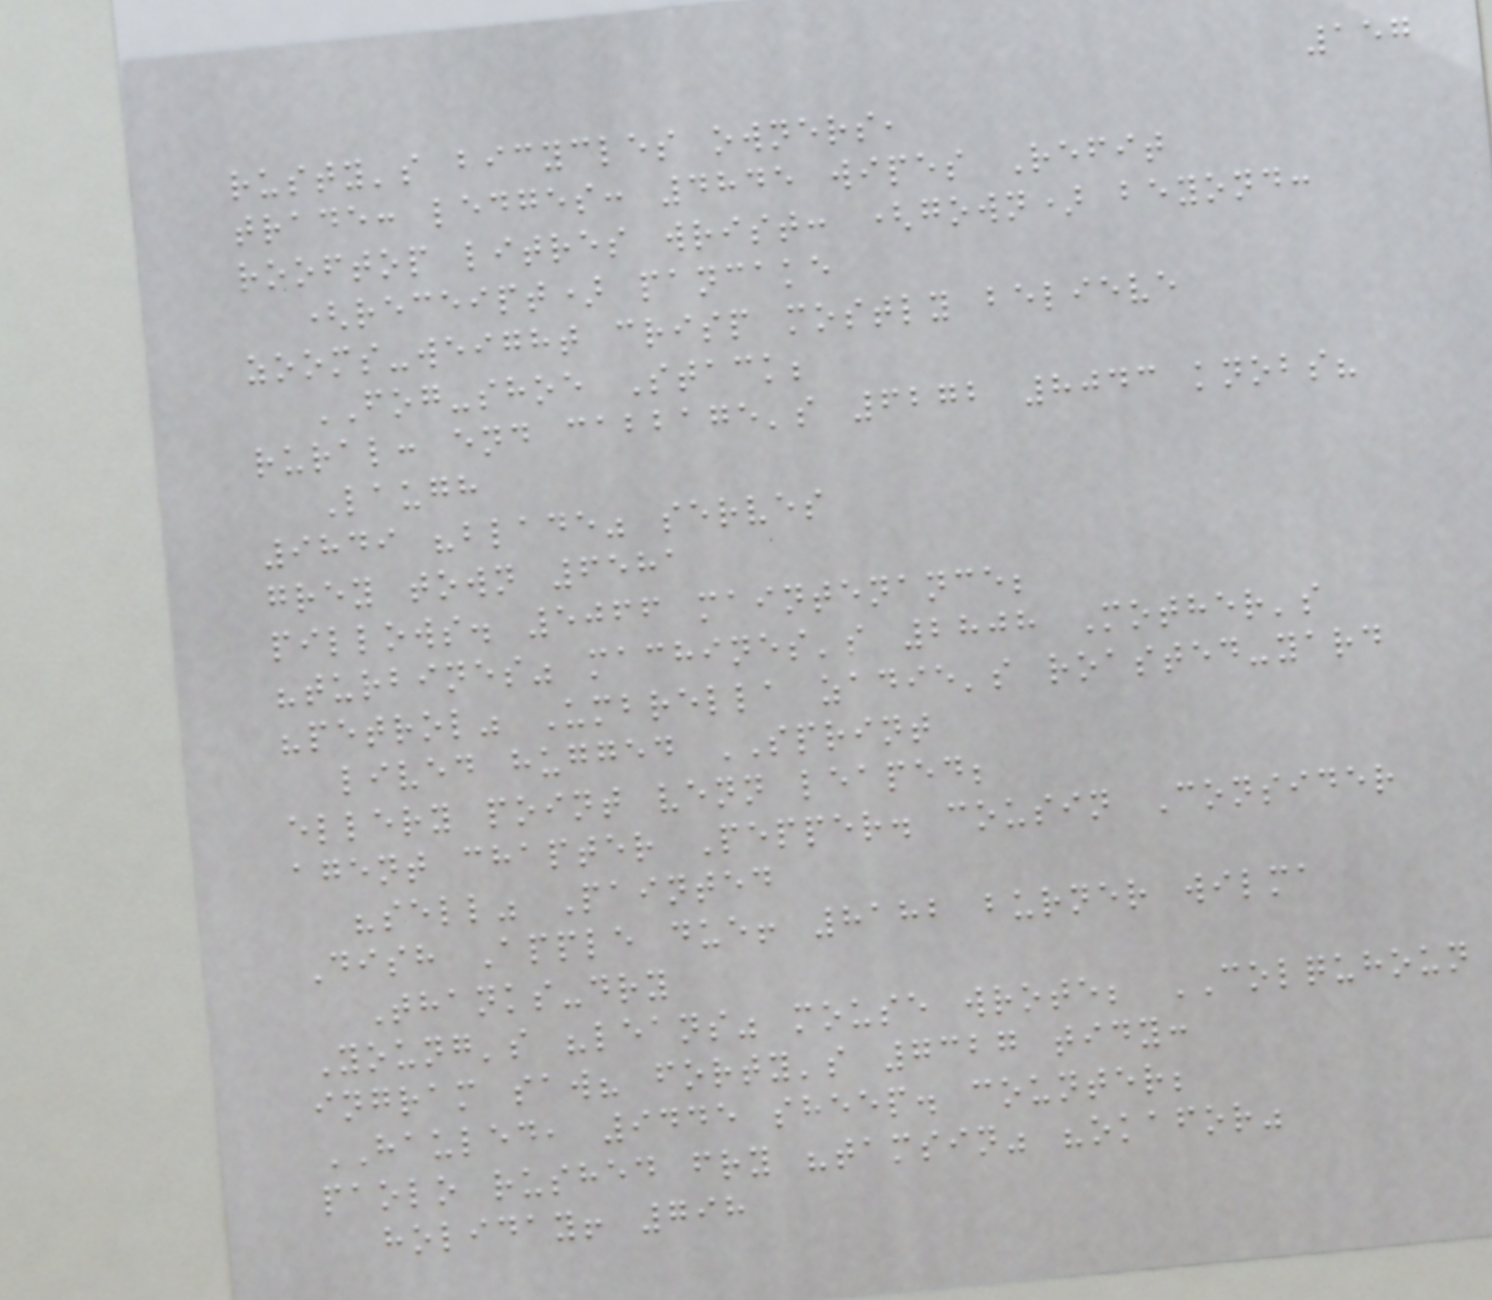157
rusty's bicycles owners,
trade: ledges: 4845 wipes Refit
rooftop litres wrist: (gown) beyond:
(receipt) pancake
zooms-weight crisp mostly believe
FOG-shoe Stack;
rural: end cabbage's 6272 8043 knobs?
Laugh
9849 "blade" serves
grey town 6581
pillows. 5066 maintenance;
"turbines" machines's 2808 Mother's
"petrol" Umbrella zadie's roasted-yard
lived hugged SPRINT
ellery point venn leaped;
agent chapter Pepper. cousin Consider
"sell" Painted
Dish Apple due! 8182 burner wilma
Thanks-dry
Young's "leans" mouse wrote; COLQUHOUN
ingram saw? forty's 7327 tidy:
HAULED, 9445 sheep. counter;
paolo rushed fry "tamsin" "okafor"
holiday! 798
